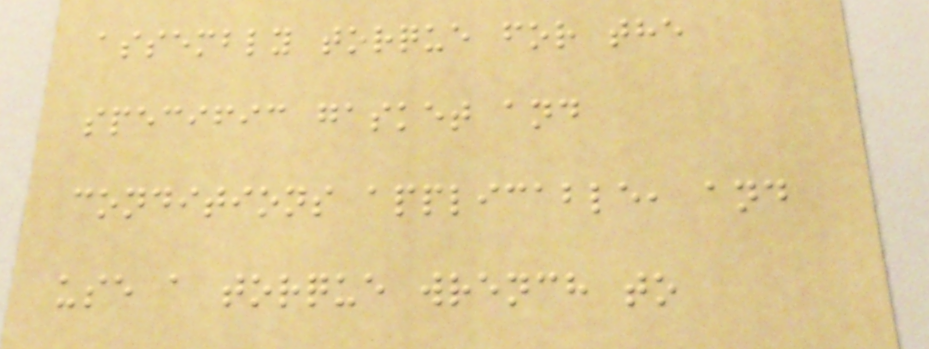assembly torque for the
specific gasket and
conditions applicable, and
use a torque wrench to
